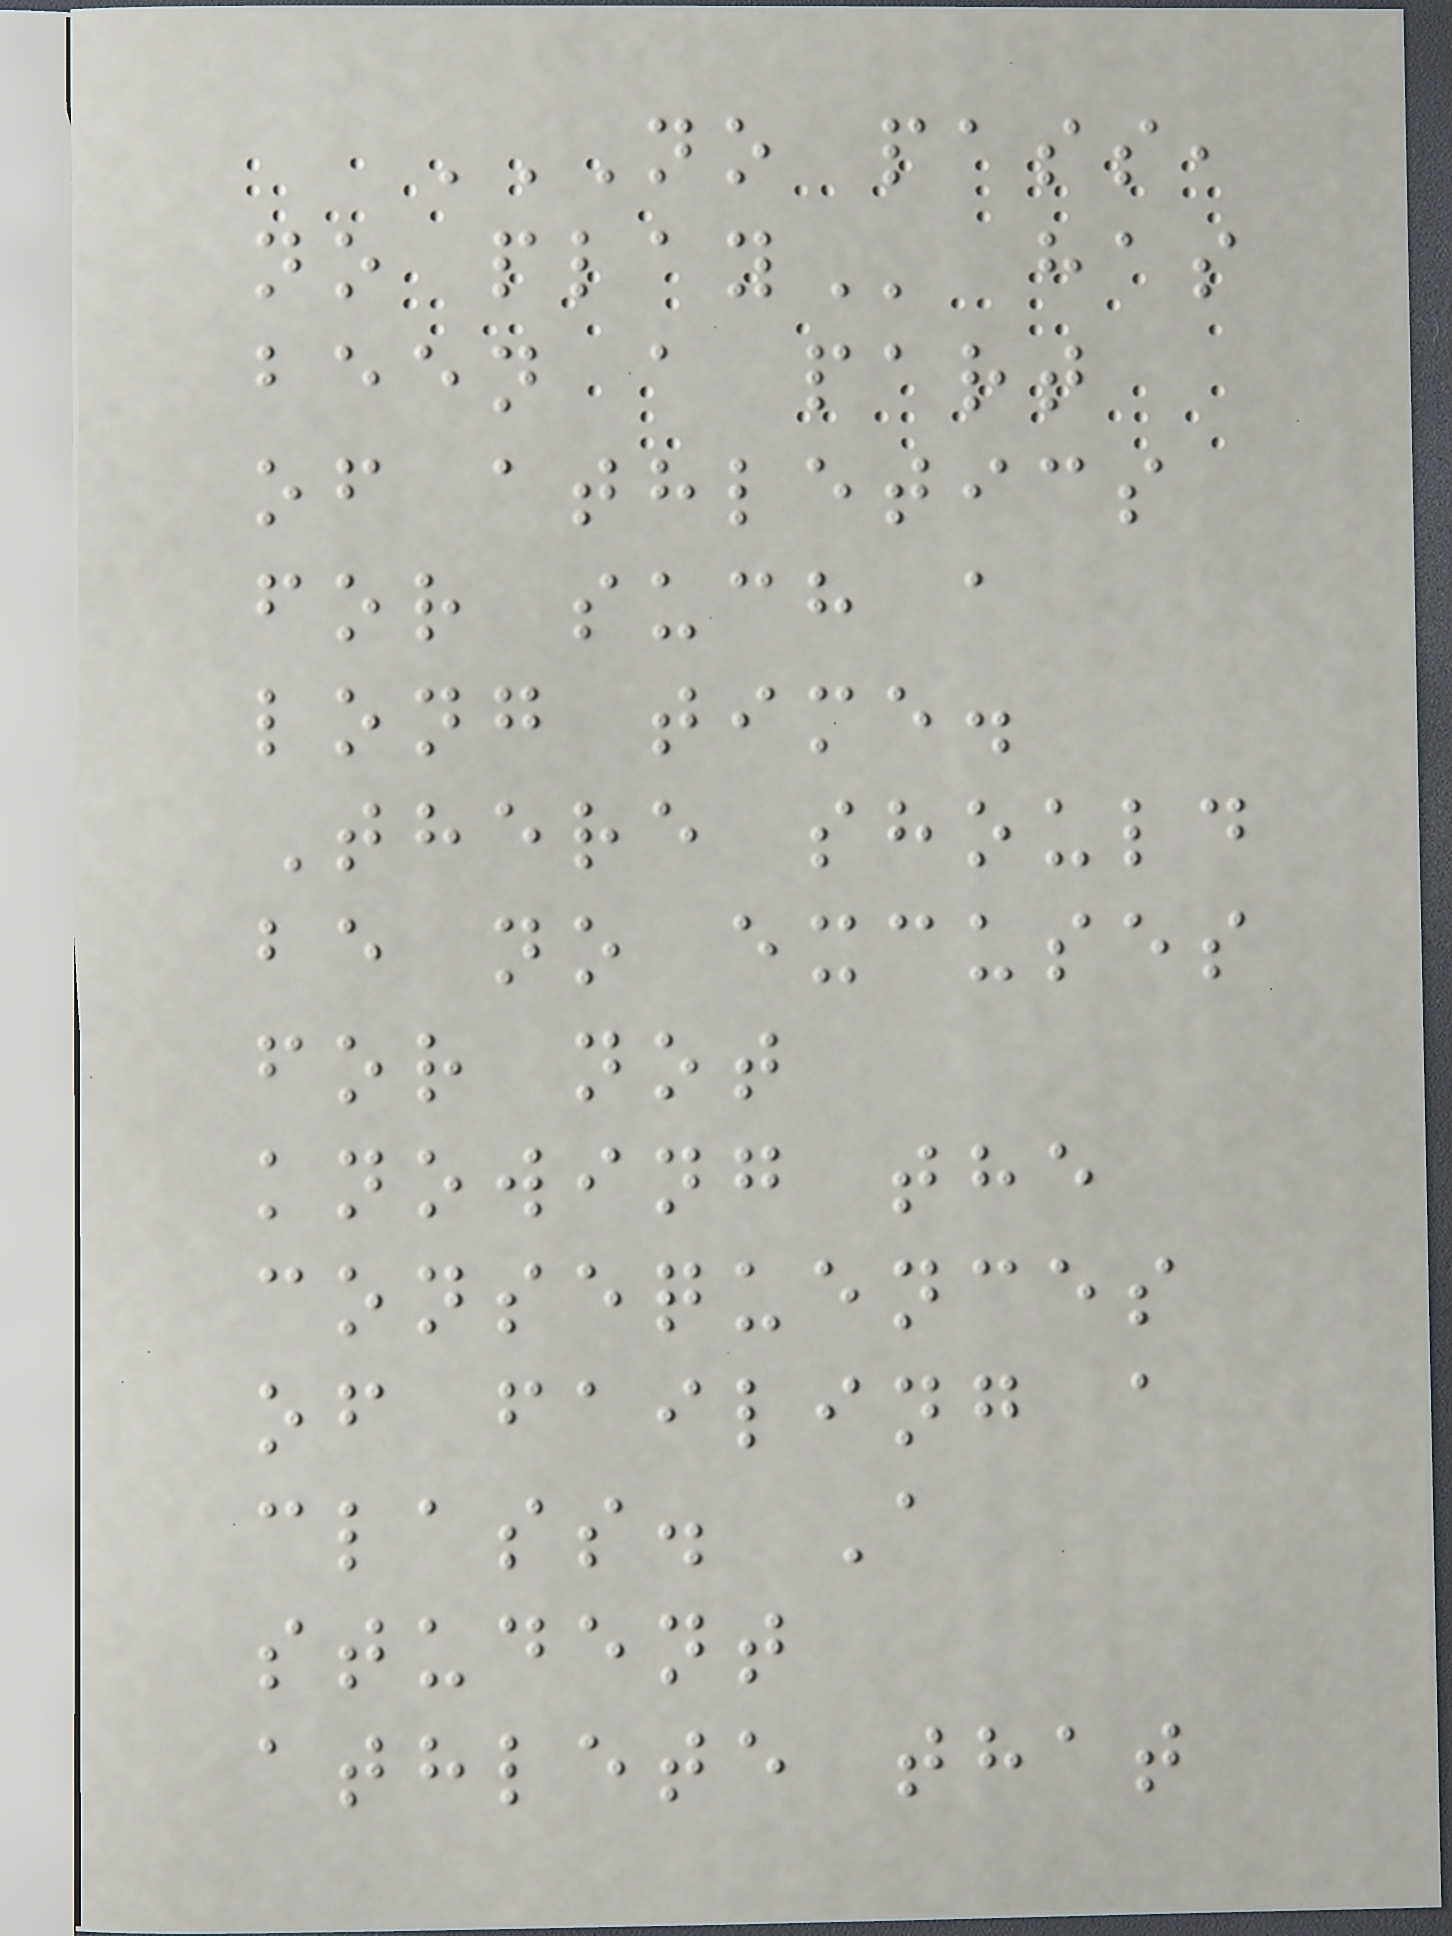NO PASS,
NO PLAY has
been a part
of athletics
for such a
long time.
There should
be no excuses
for not
knowing the
consequences
of failing a
class. A
student
athlete that
